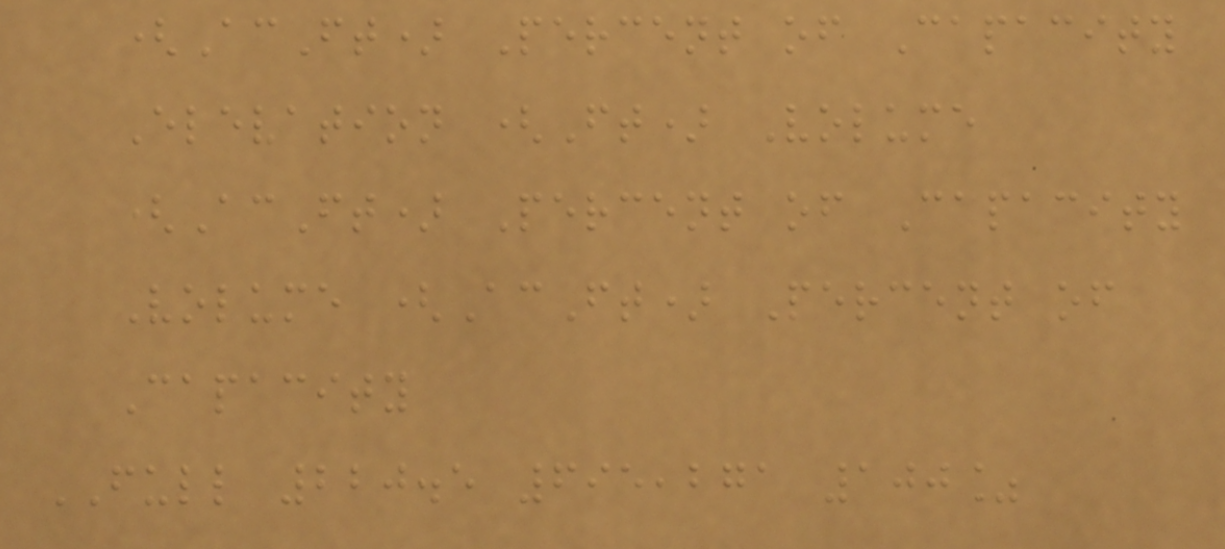(AcFt) Percent of Capacity
Elevation (Ft) Volume
(AcFt) Percent of Capacity
Volume (AcFt) Percent of
Capacity
FULL 220.5 695,271 100%
